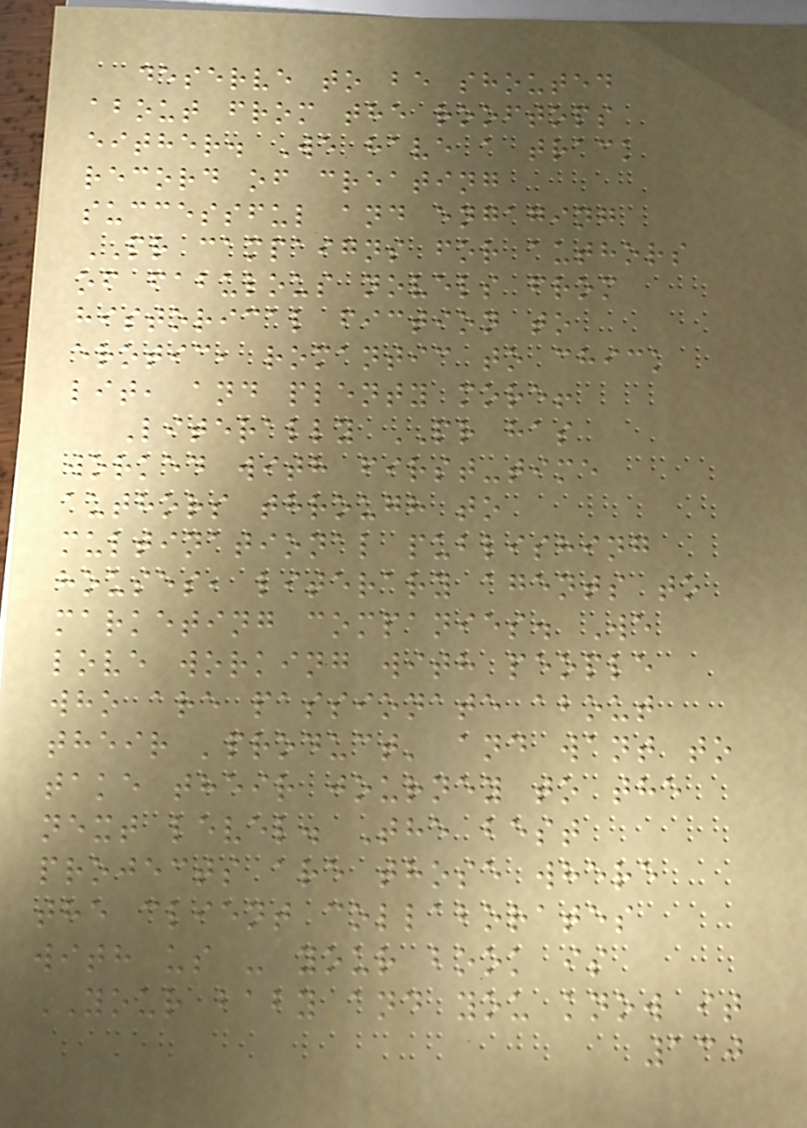deserve to be shouted
about from the rooftops
either. We have a track
record of creating
successful and engaging
PR campaigns for authors
of fabulous novels from
historical fiction to
erotic, romantic to chick
lit, and plenty more!
Literally PR has
worked with first-time
authors through to
multinational publishing
houses, literary agents to
marketing companies. We
love working with people
who are passionate about
their 'product' and want to
take their journey to the
next level. The best
projects are those where
the client collaborates
with us - your book is
YOUR baby and you know it
130
